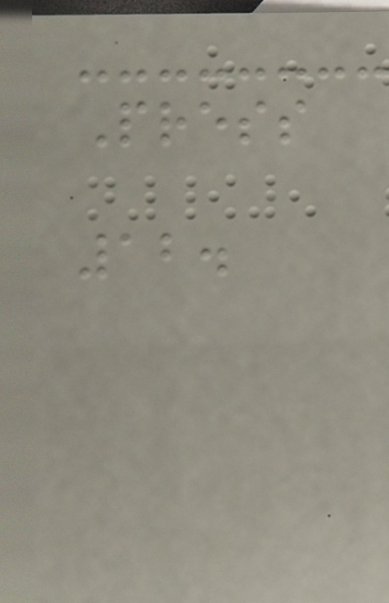Press
12.
